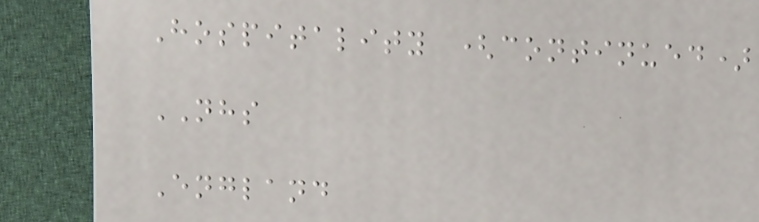Hospitality (continued)
NHS
England
